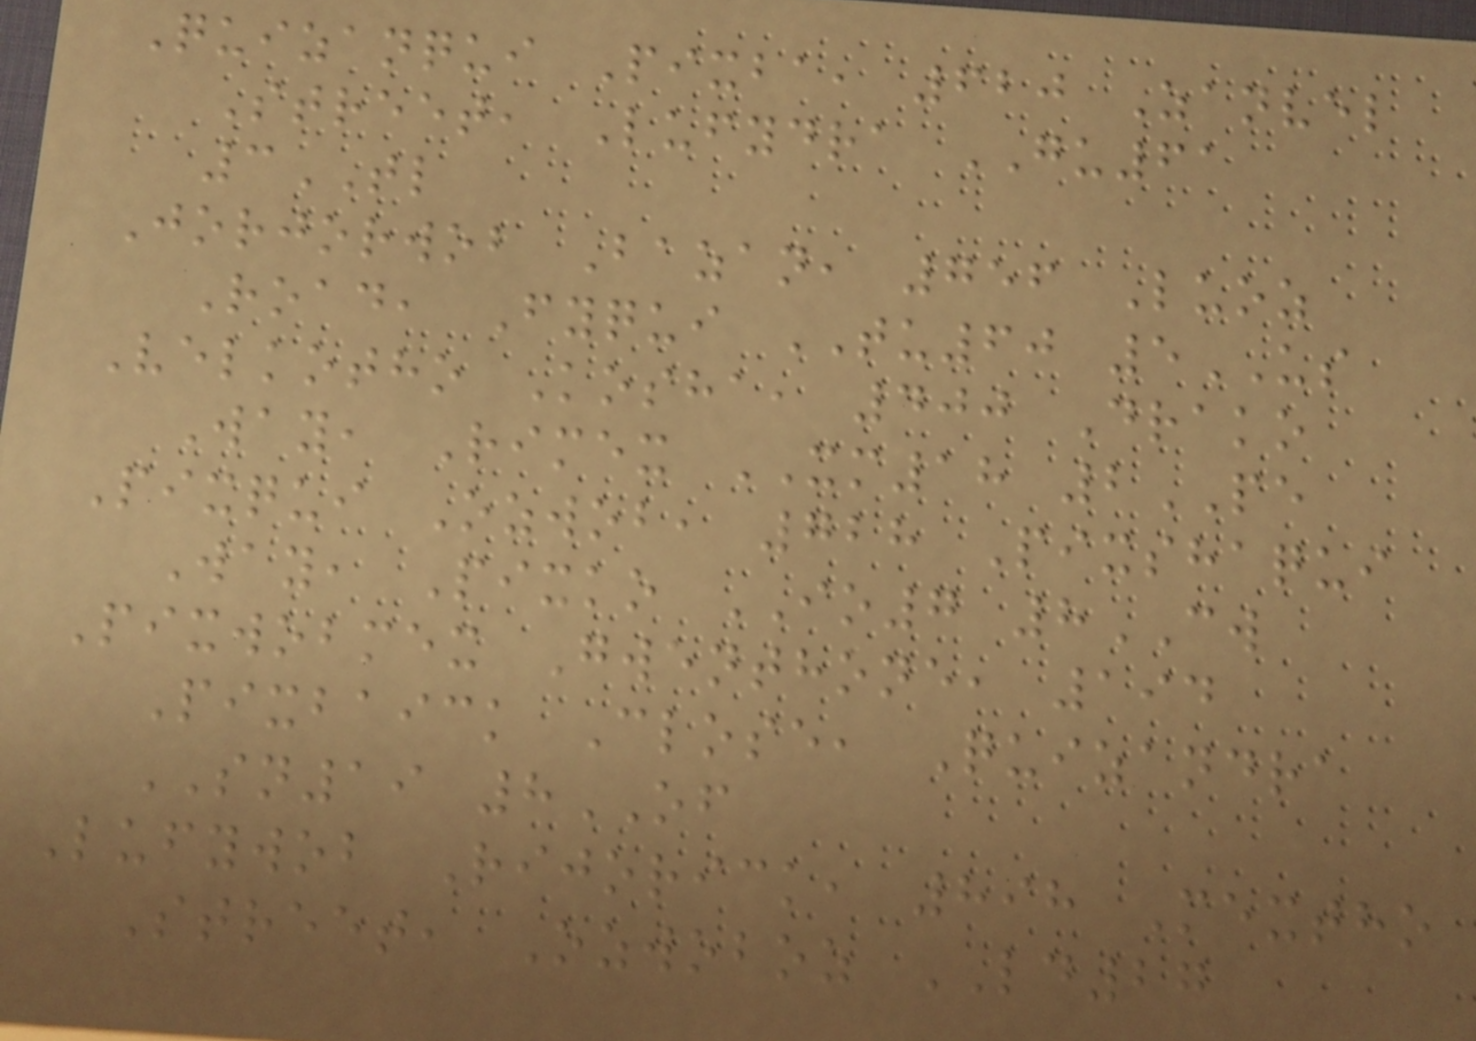Quizanqui Pixba, 620 Zanvel
Street, Lufydra GU61
3TL
Jorjorwob Bazan, 756 Luoz
Road, Fyqui TU60 5US
Velkotho Kosha, 400 Drako
Way, Rimex XM18 2PE
Pixqui Ozwob, 728 Pixshaqui
Way, Pixko IO7 8CW
Pixwobmex Gwenthone, 194
Pixbaick Close, Quizandra
SN19 8OF
Lufywob Rijorick, 898 Mextho
Street, Ozwoboz LD27
